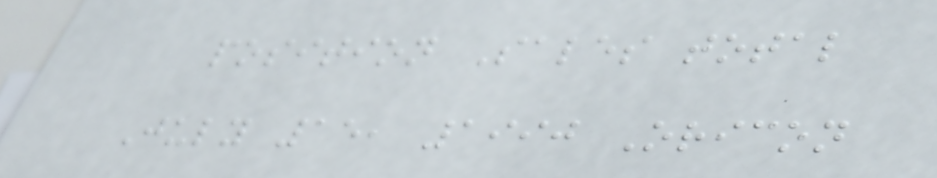position Sales total
July 15, 1990 Oricon
